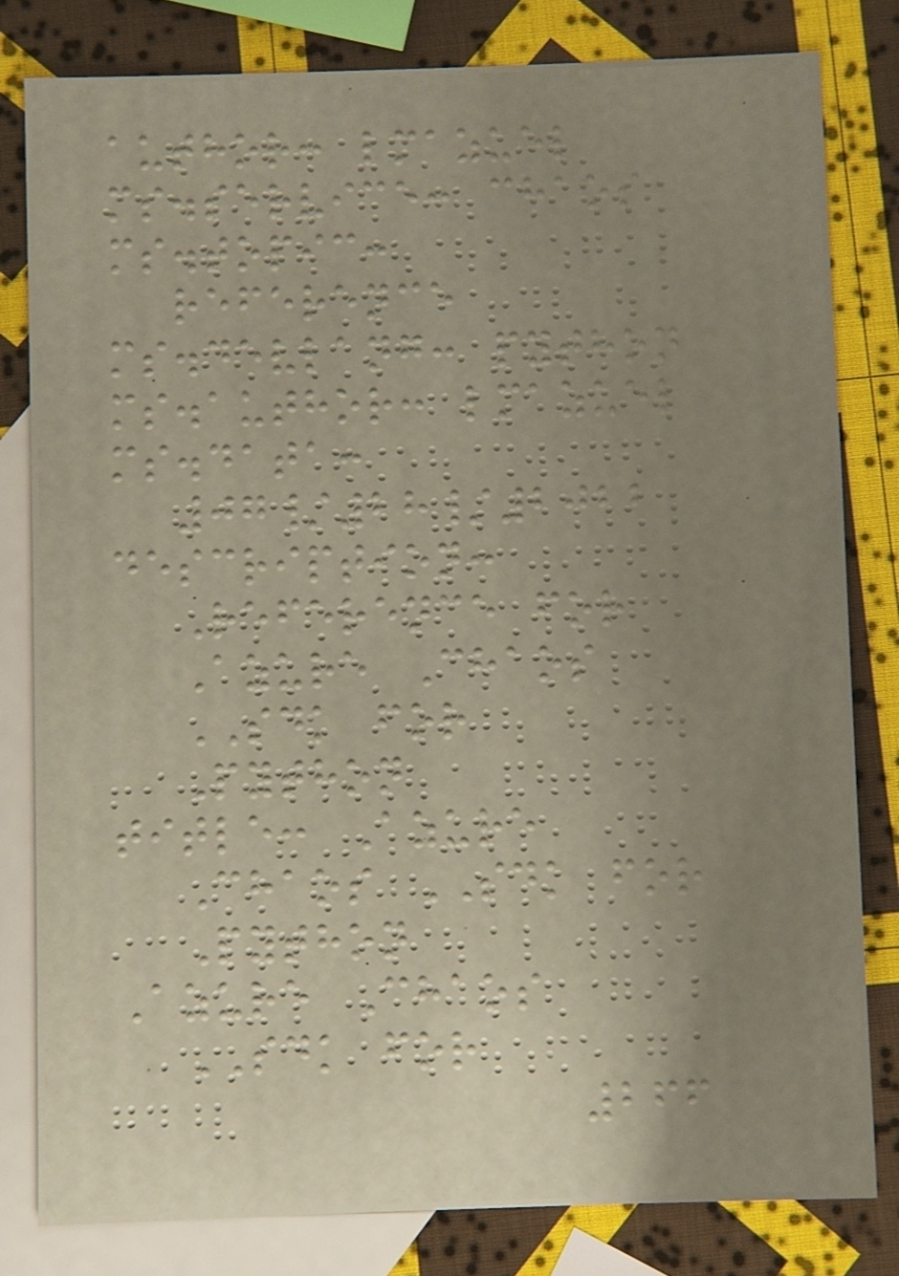author: lmazuel
ms.service: chaos
ms.topic:
reference
ms.devlang: python
ms.author: lmazuel
ms.data:
07/28/2022
description:
Reference for
Azure Chaos
SDK for
Python
title: Azure
Chaos SDK for
Python
Azure Chaos
SDK for
266
